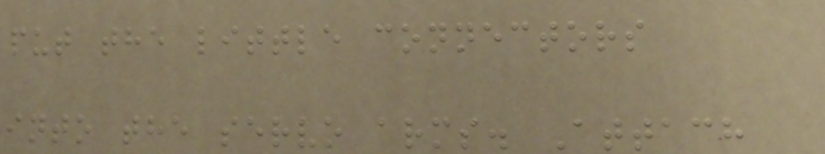put the little connectors
into the servo arms. Attach
